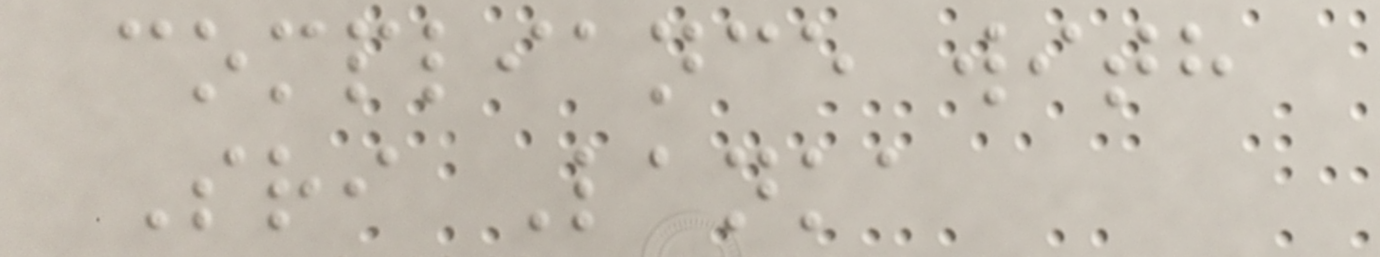compliance with
Sri Lanka
